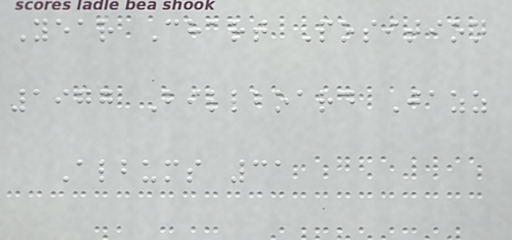Year Chart Position
1977 Billboard Jazz
Albums 31
